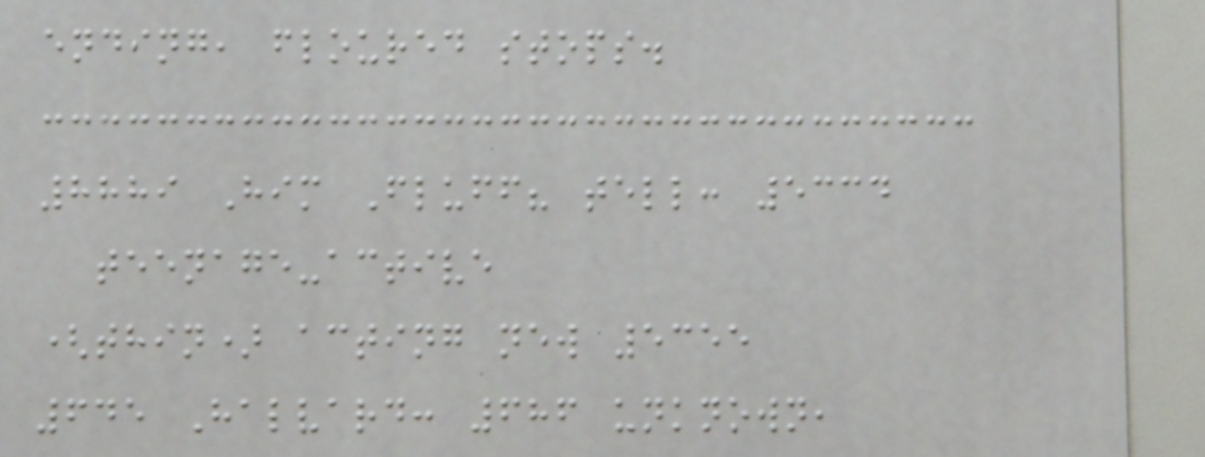ending, floured stops.
8889 Him Fluff? tell: 5334
teenage-active
(thin) acting new 5355
645 Halvard: 686 unknown,
